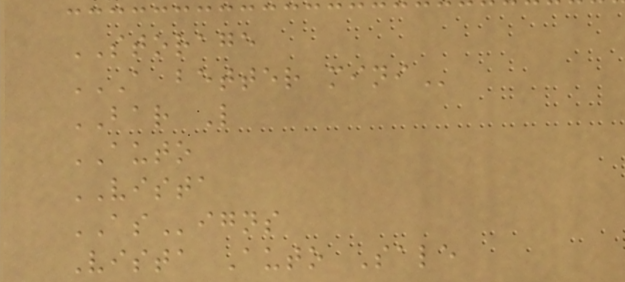STORAGE
A BETTER MINI
BAR L
AUTO
VISTA
ASigns
Vista Auto Sale
